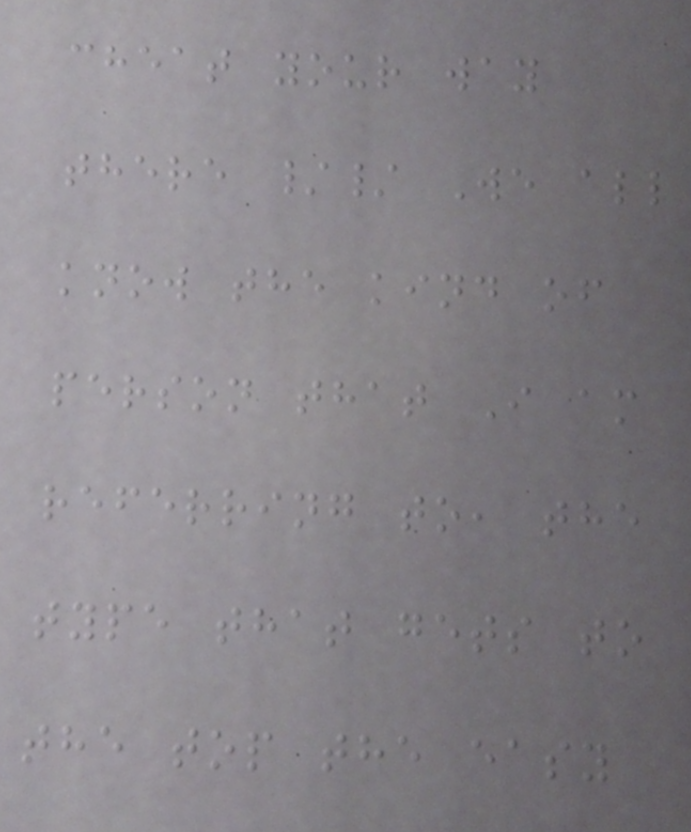cheat your way
there // We all
know the kind of
person that I am
referring to, the
type that gets to
the top the easy
